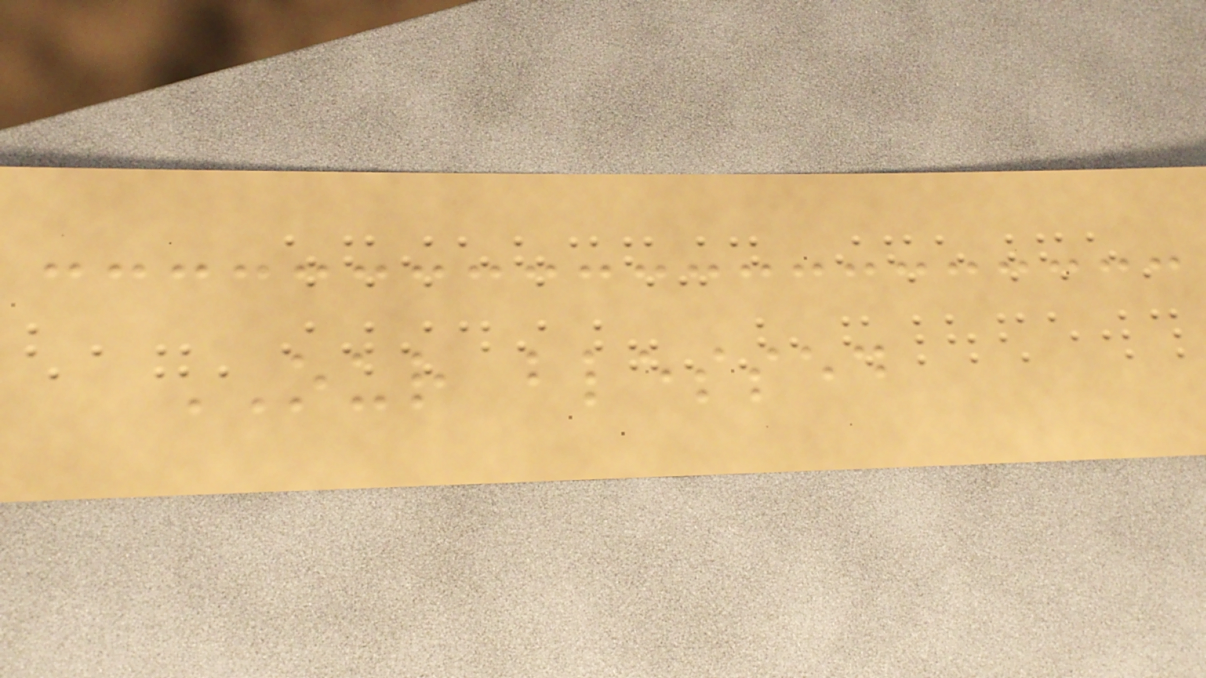OUR blessed
